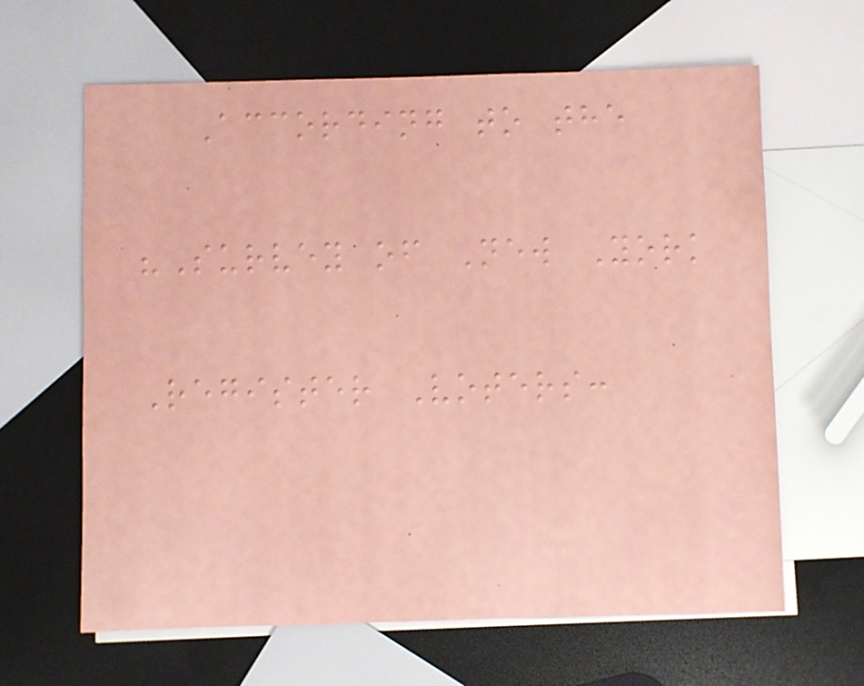According to the
"Survey of New York
Register Voters:
